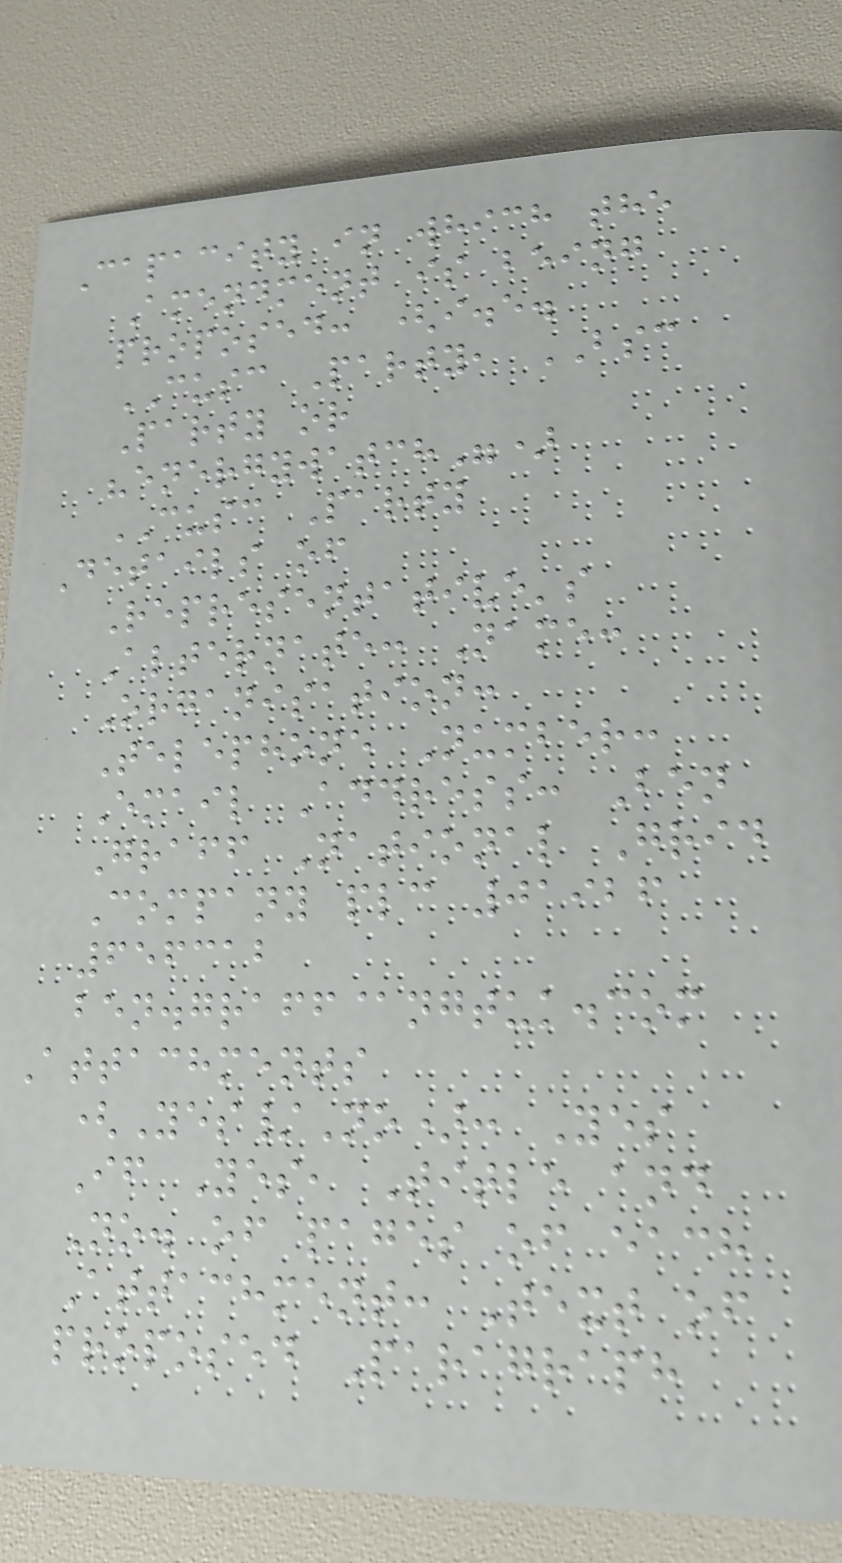Capacity in which the
Amendment is being
proposed: (i.e.
CUSC Party, BSC
Party or
"energywatch")
CUSC Party
Details of
Representative's
Alternate: Name:
Organisation:
Telephone Number:
Email Address: Ben
Graff National Grid
Company plc 01926
656312
ben.graff@ngtuk.com
Attachments
(Yes/No): Yes
If Yes, Title and
No. of pages of each
Attachment: Text of
proposed Paragraph
